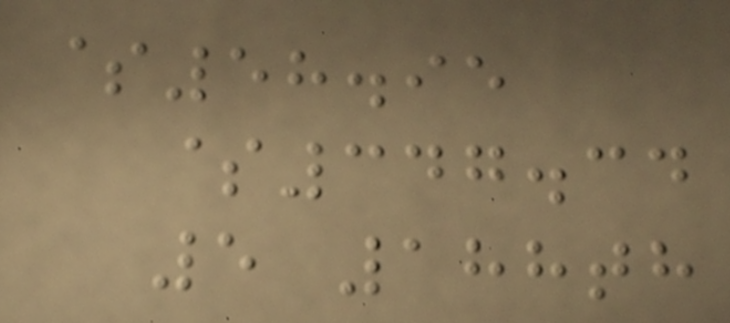$58.95
$347.34
5 188th
